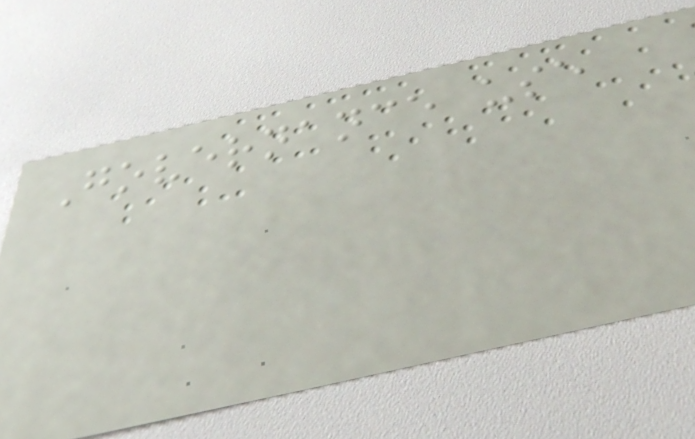Governance use
